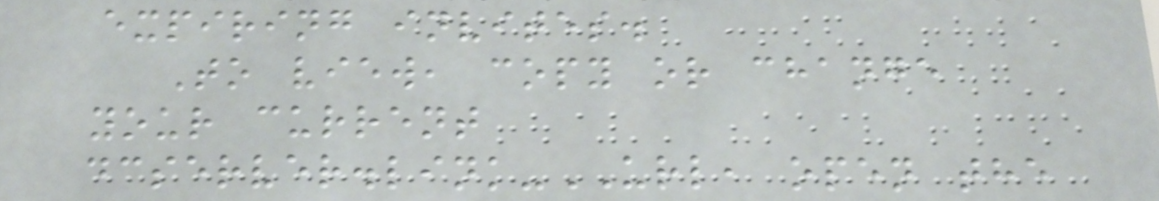expiring invites.
To view, copy or change
your current
dcserver.link-URL, open the
